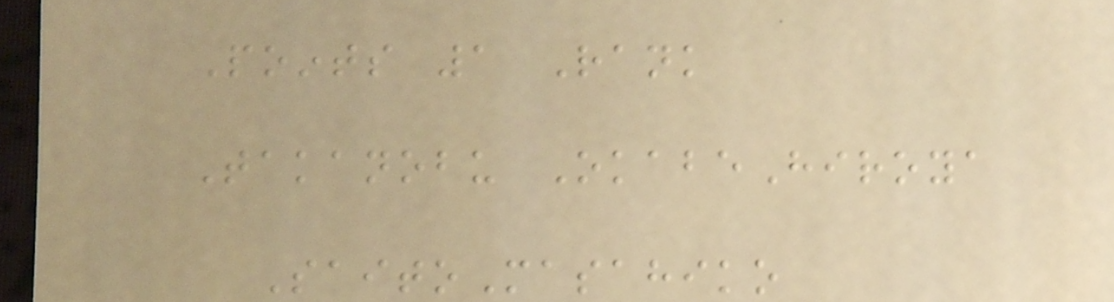Points 1 Rank
Takanobu OkabeHiroya
SaitoMasahiko
